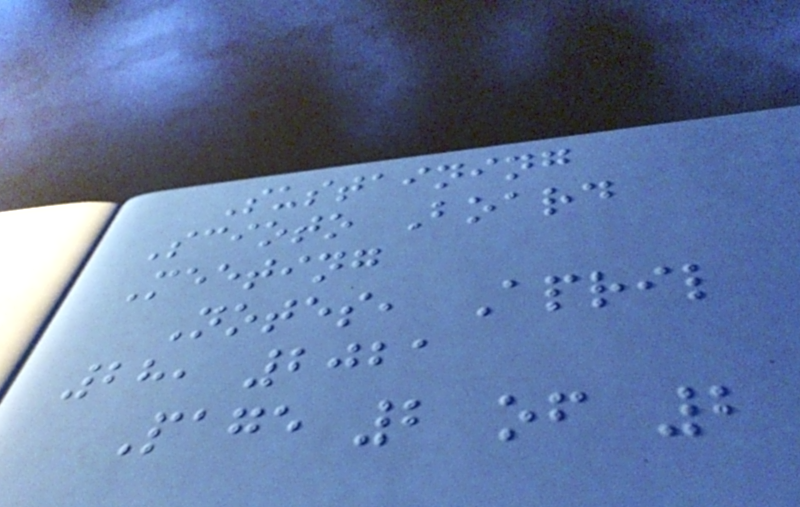Sustaining
Scioto Board
Meeting
Notes, April
28, 2021
Page 2 of 2
